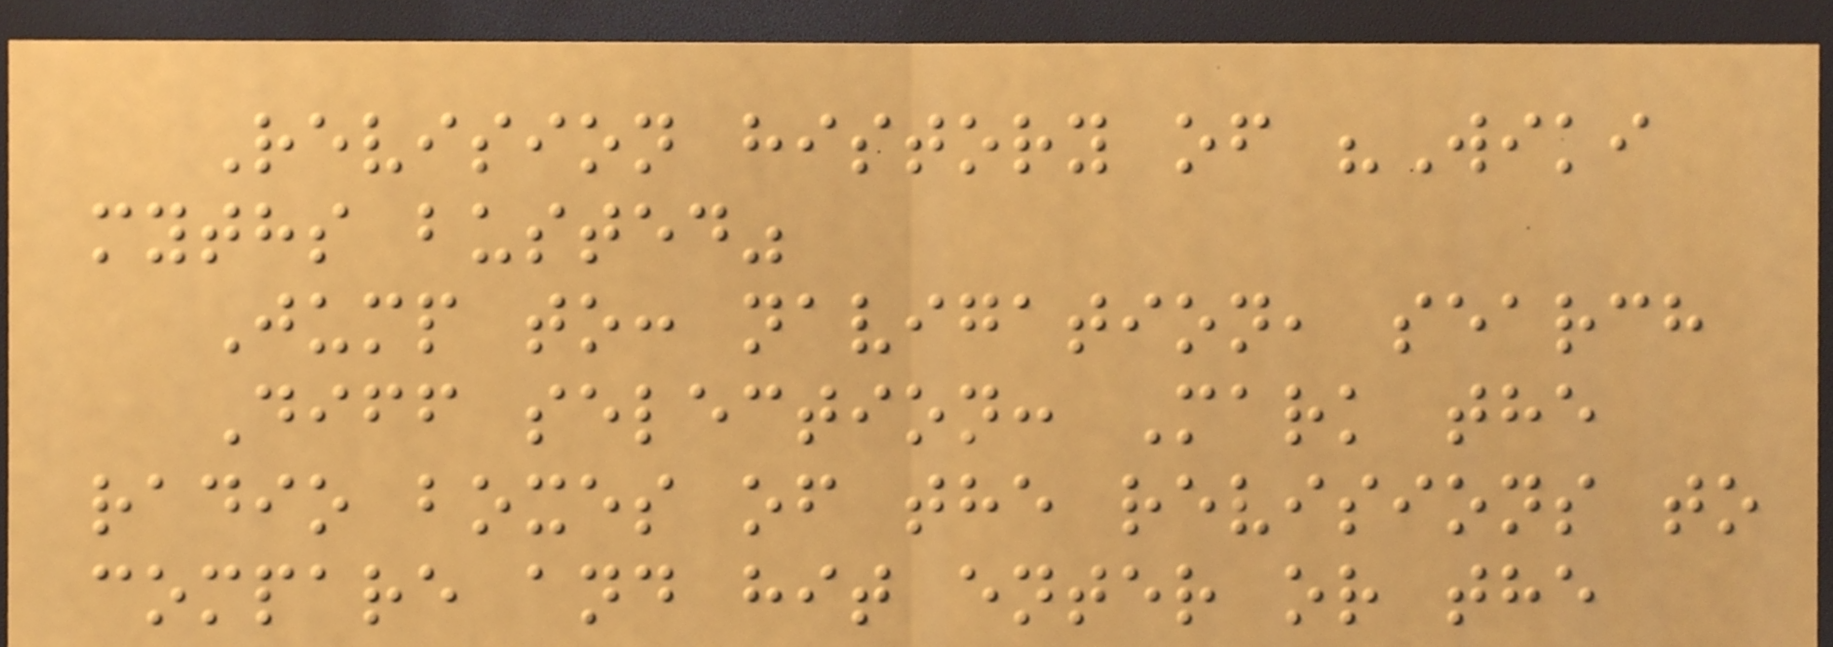Revision history of "Wiki
myths busted"
Jump to: navigation, search
Diff selection: Mark the
radio boxes of the revisions to
compare and hit enter or the
